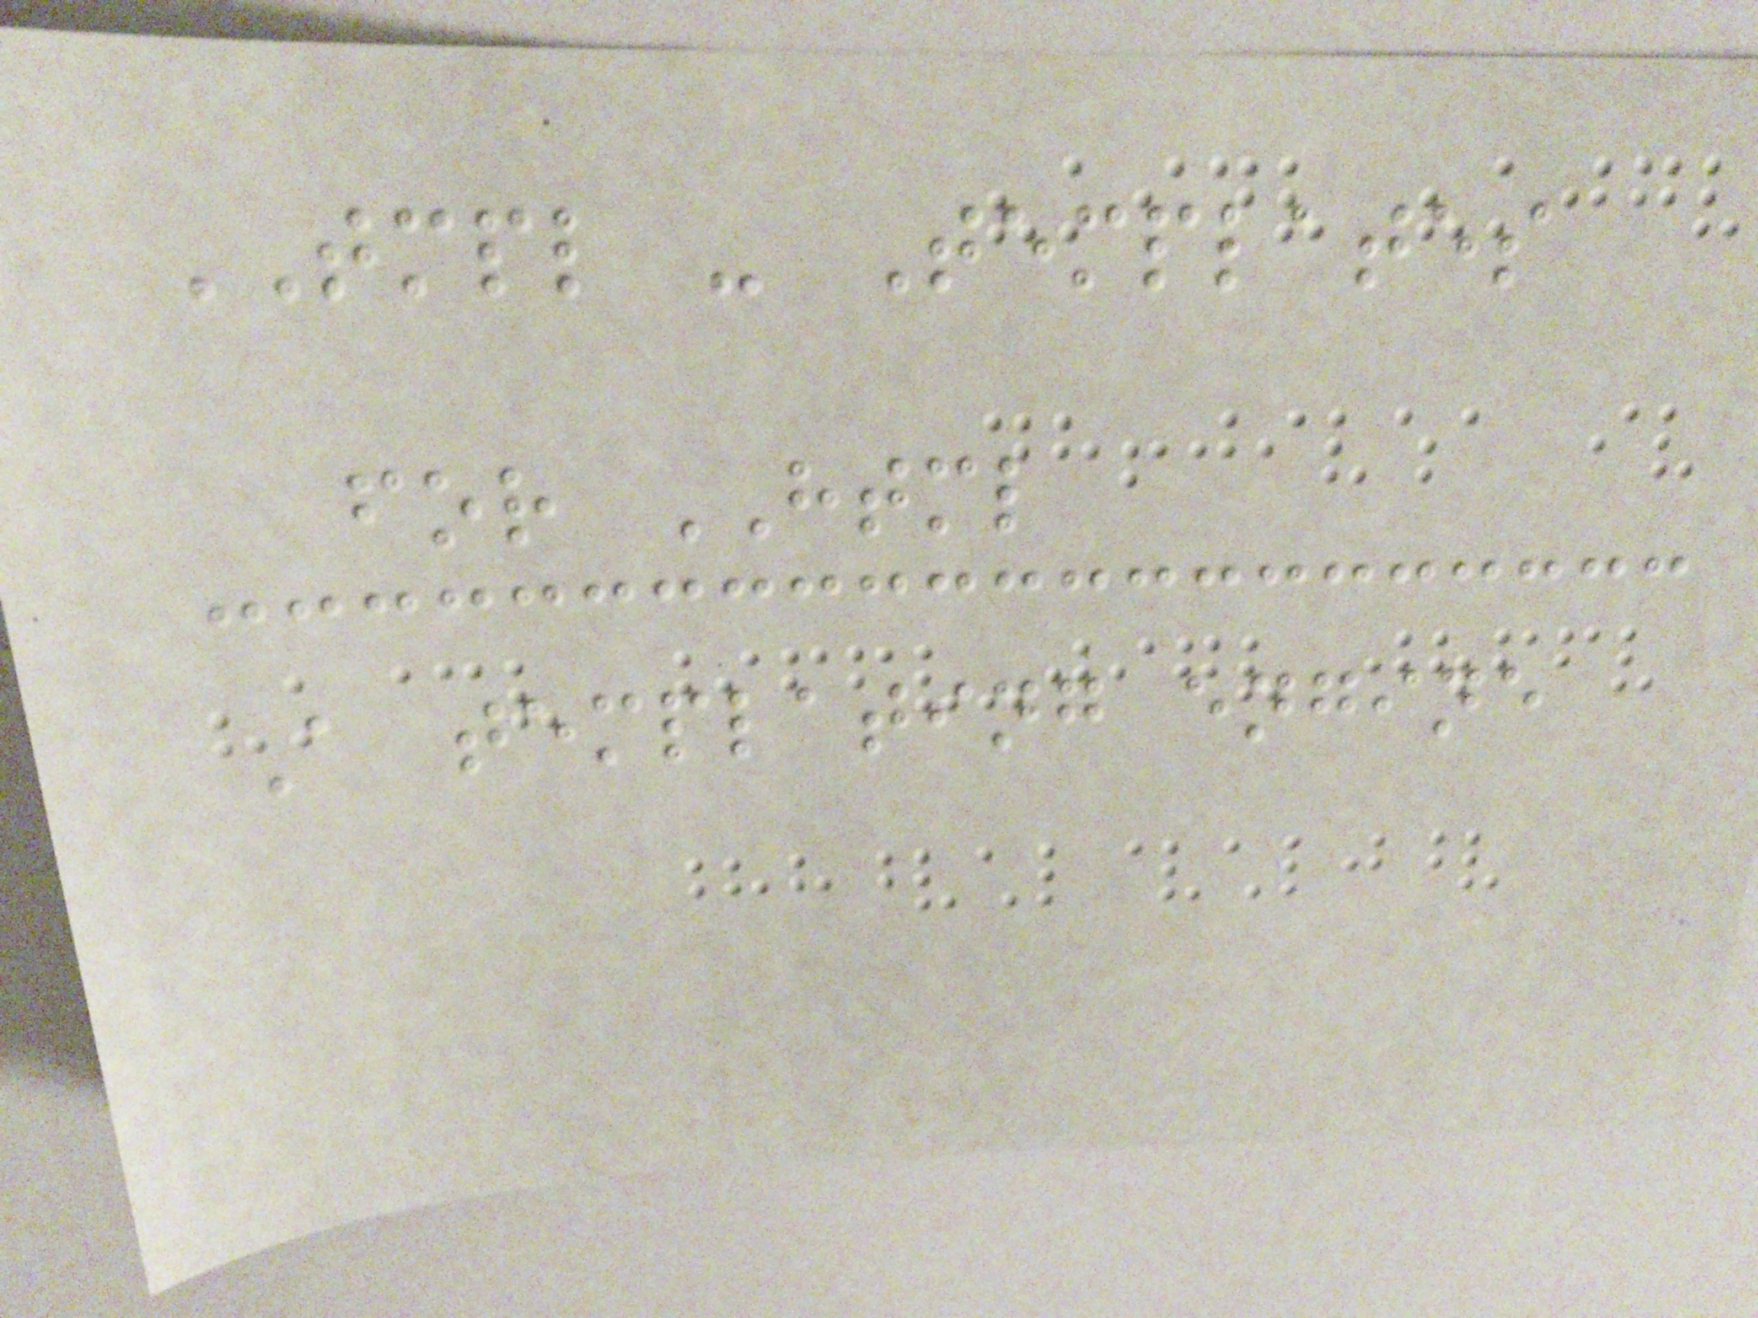TMPL - Templates
for HTML
A templating engine
